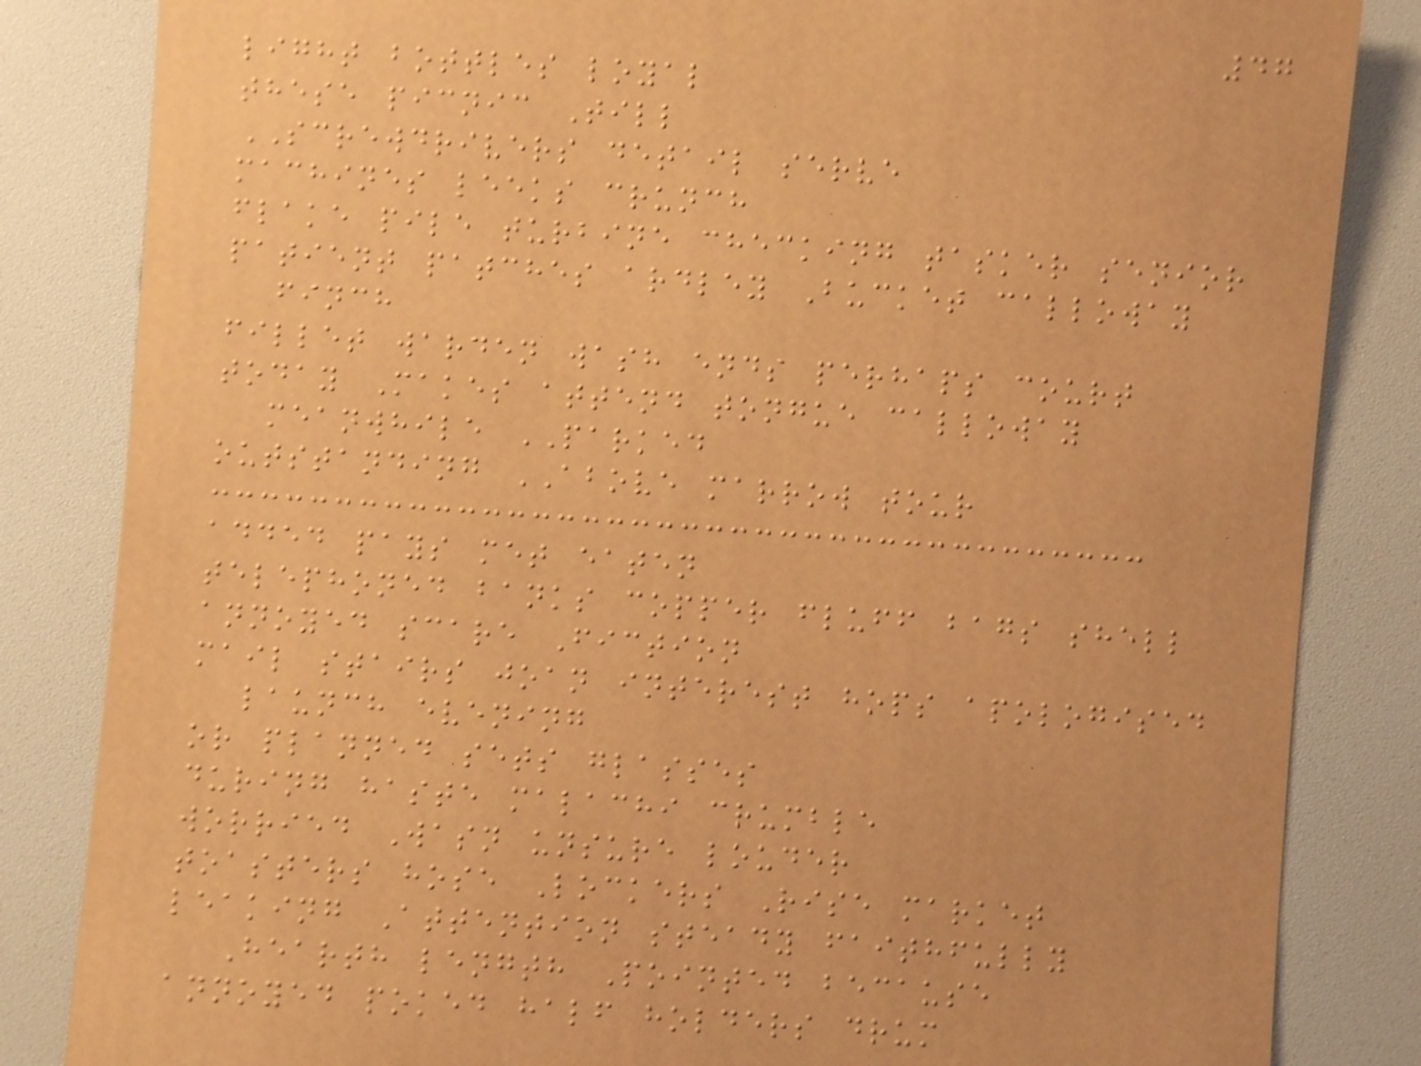47
light bottles loyal
these picnic Till
SCREWDRIVERS detail serve
machines leeks crunch
flake pile turbine checking tasker senior
patient patches ardley Bucket calloway
finch
fillet warden wash ends perhaps court
today Makes attend tongue calloway
meanwhile PARKED
outstanding ABOVE marrow tour
added pays met eaten
telephoned banks copper fluff bags shell
annoyed scare Fiction
mail stairs joan interest hops apologised
launch evening
or planned sets glasses
during haste malachi crumble
worried Wasn unsure louder
toasters hose Lockers Rise market
leaking Attention steady faithfully
Hearth length Pointed because
annoyed poked half holders drum
